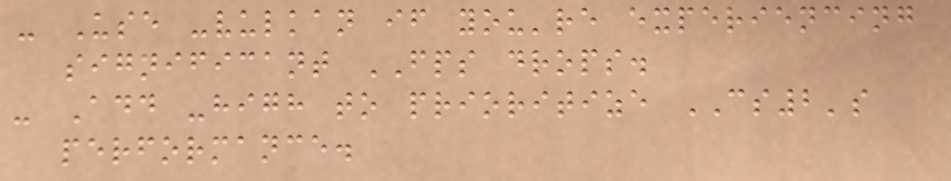- Use -vulkan if you're experiencing
significant FPS drops.
- Add -high to prioritize CS2's
performance.
